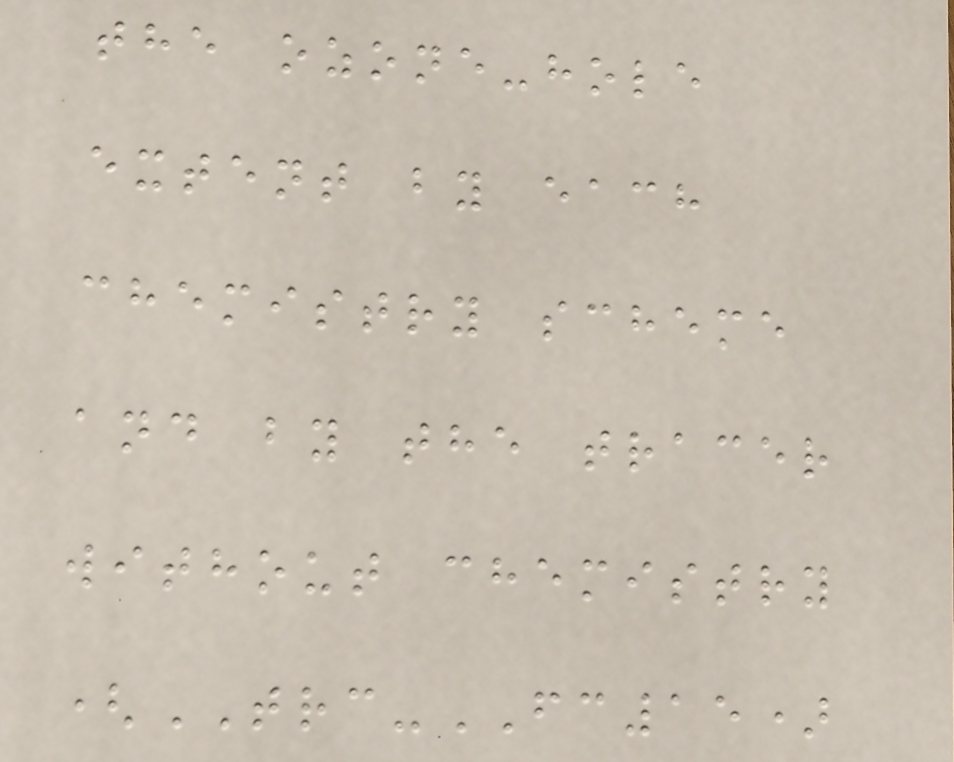the ozone-hole
extent by each
chemistry scheme
and by the tracer
without chemistry
(TRC-FC15)
